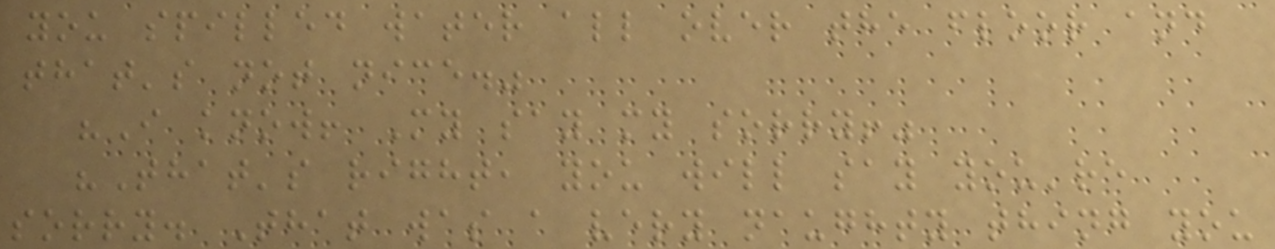you spilled water all over the floor and
that's not nice."
"I know! My say my sorry!"
"That's right, you will say you're
sorry. That was a very naughty thing you
